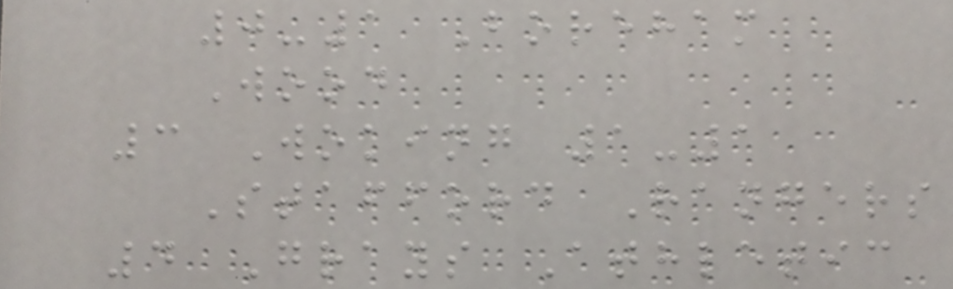0-1 Boreham
Wood
3 Woking 1-1
Stafford Rangers
4 Grays Athletic
